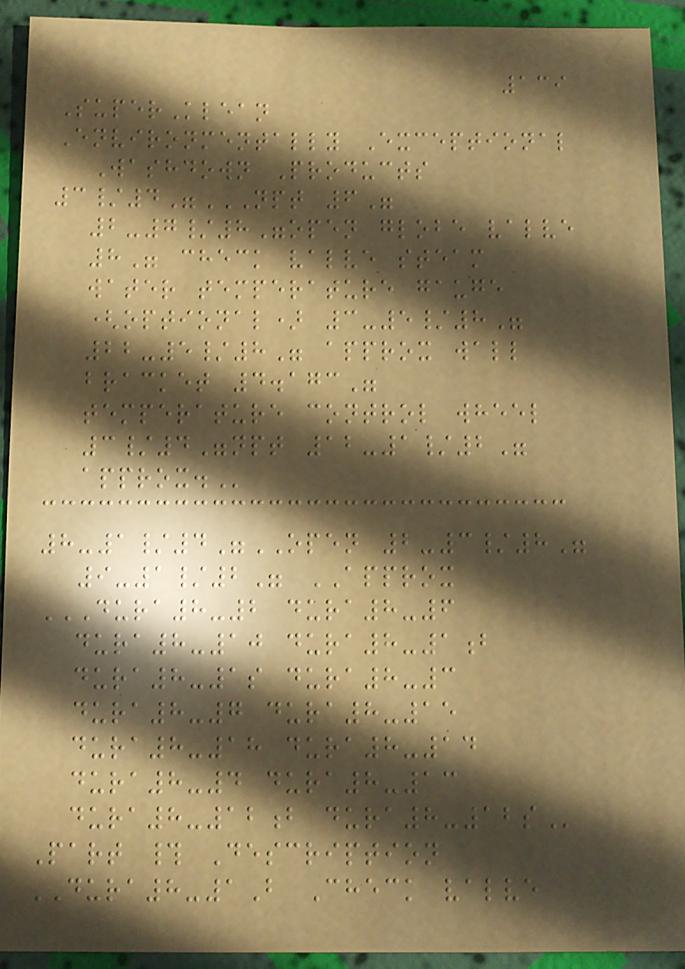139
SuperKlean
Environmentally Exceptional
Washdown Products
3/4"NPT 6"
2-7/8"OPEN GLOBE VALVE
8" CHECK VALVE STEAM
WATER TEMPERATURE GAUGE
(OPTIONAL) 3-5/8"
22-5/8" APPROX WALL
BRACKET 4.173"
TEMPERATURE CONTROL WHEEL
3/4"NPT 12-1/2"
APPROX.
8-1/4"OPEN 2-3/8"
9-1/2" APPROX
DURA8-2 DURA8-6
DURA8-10 DURA8-1B
DURA8-1S DURA8-3
DURA8-7 DURA8-15
DURA8-18 DURA8-14
DURA8-4 DURA8-13
DURA8-12B DURA8-12S
Part # Description
DURA8-1B Check valve
